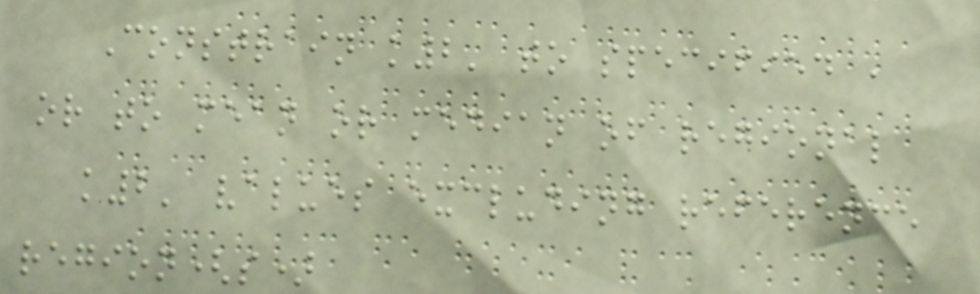Constrain k2' to specified ,
or to mean or median of regional
k2' values excluding reference
region(s)
